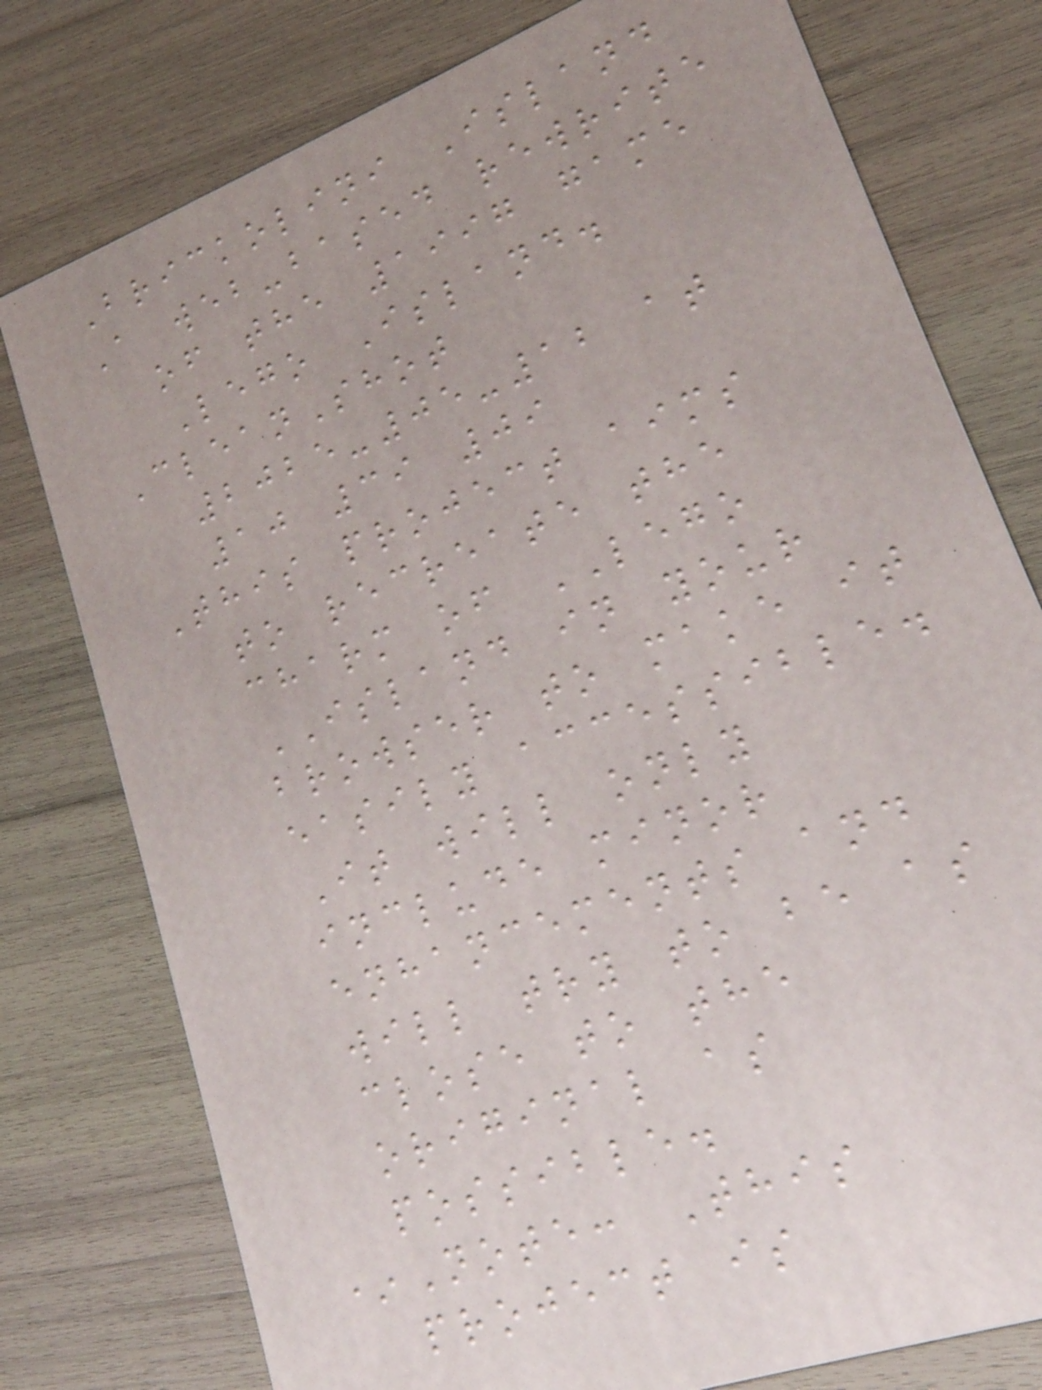Brickolini Island
A web-based rewrite
of the 1997 game
Lego Island.
CleanShot
2025-05-12 at
10 39 09
This project aims
to recreate the
charm of LEGO
ISLAND in your
browser to make it
easily accessible.
It will only
include minor
enhancements and
will try to be as
close to the
original as
possible.
*Note: This
project is
